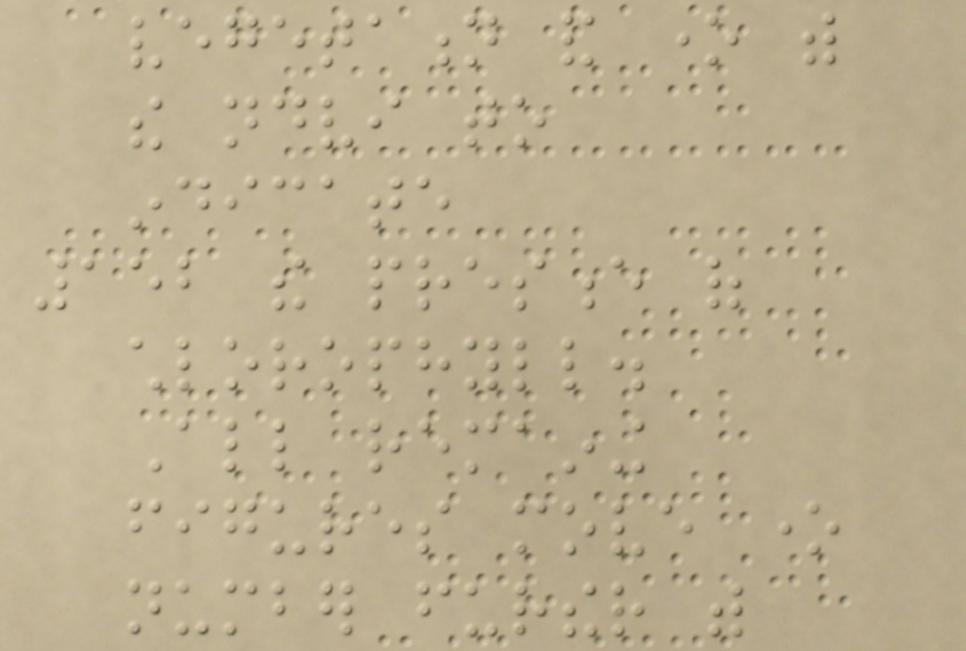vegetation and one with
the ndvi to
indicate
152 the presence of
chlorophyll.
All remaining
figures move one
number further with
